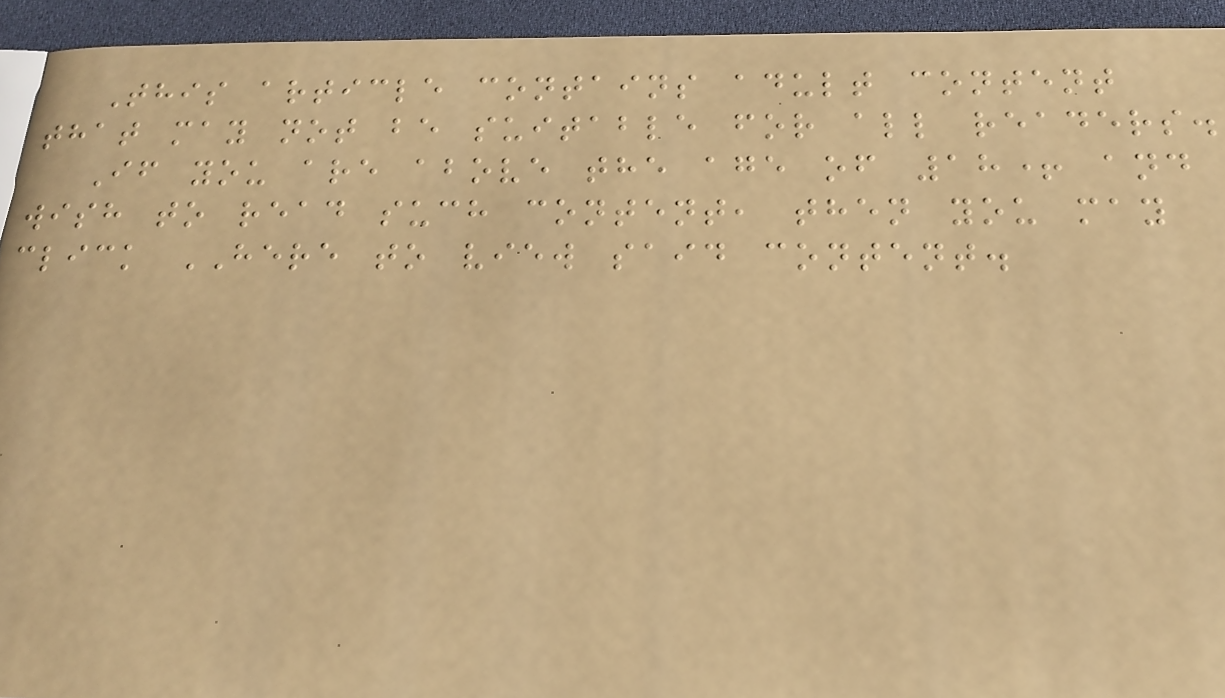This article contains adult content
that may not be suitable for all readers.
If you are above the age of 18+ and
wish to read such content, then you may
click HERE to view said content.
